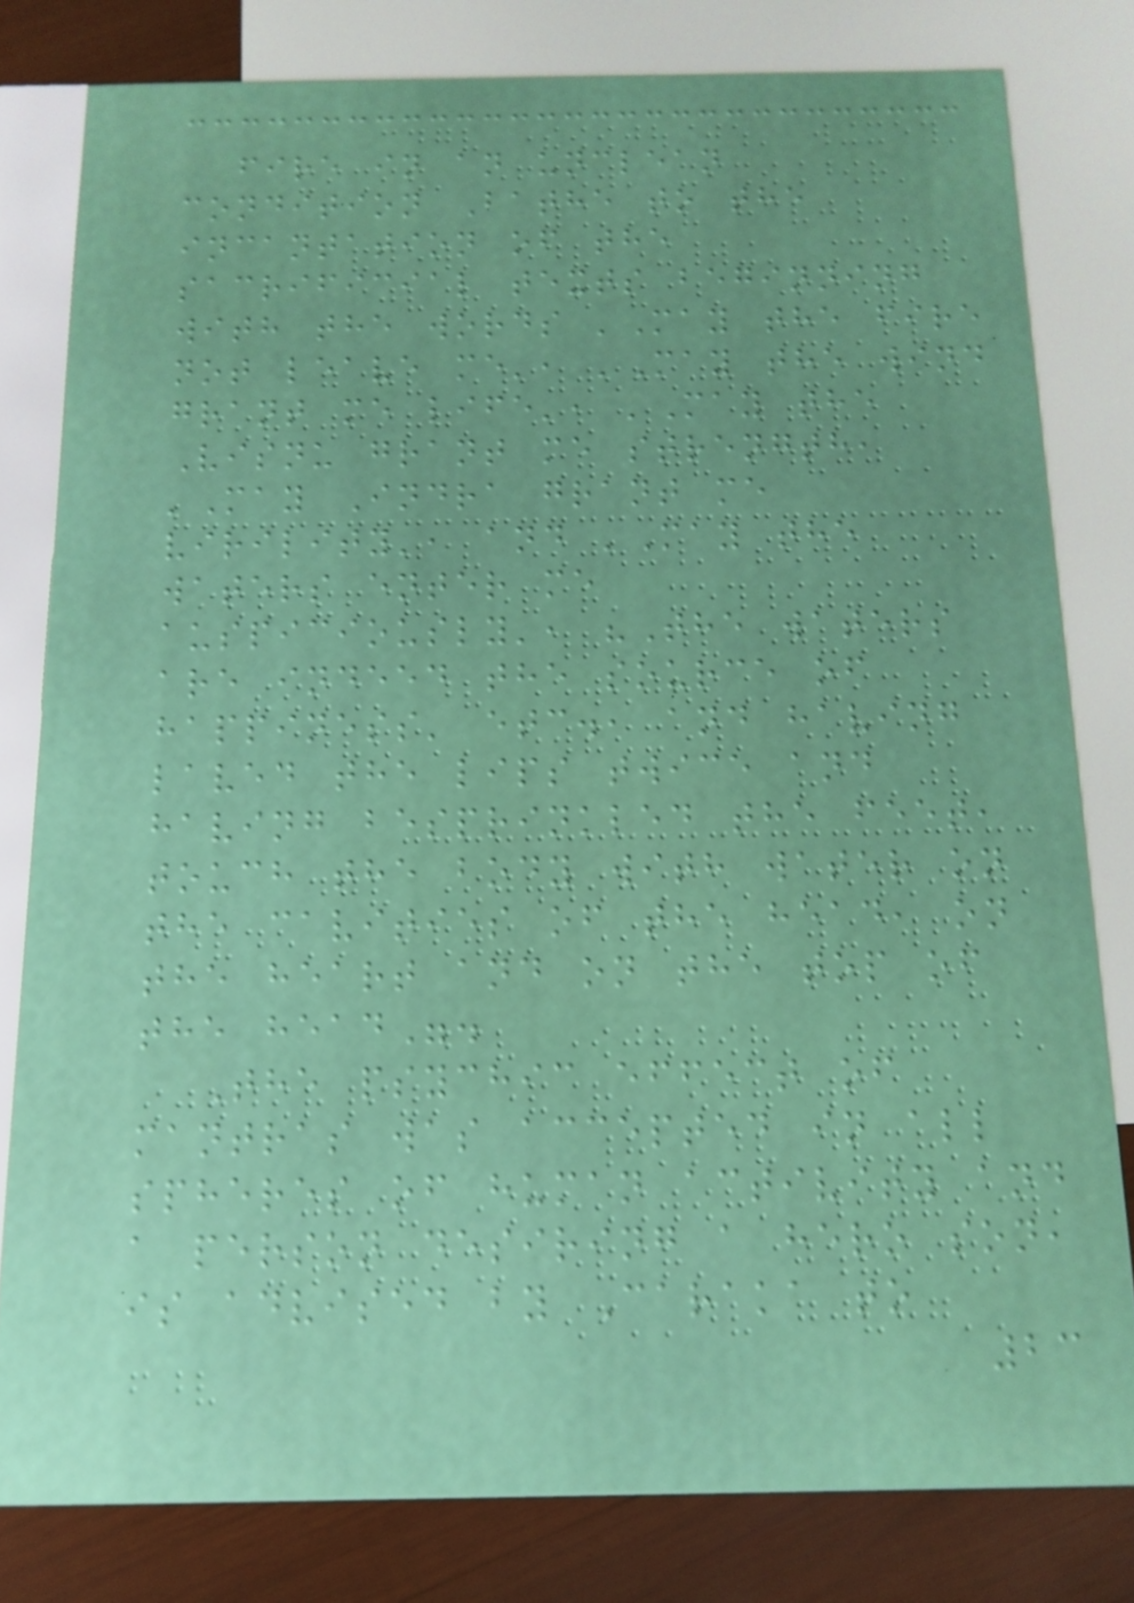fire in an unclean
condition Bathe to the
incantation of the
sacrificial texts beginning
with the words 'May the fire
not leave me', 'May the wind
grant me life', 'May the
Visnu grant me strength,
'May Indra grant me
virility', and 'May the
waters enter me
auspiciously', "The waters
are indeed the source of
happiness' etc., and having
laved the lips twice and
having besprinkled the feet,
touch the body with water on
the cavities of the head, on
the heart and on the top of
the head".
The psychic effect of
mantras was accepted in all
spheres of human activity and
a person desiring a hero son,
is advised by Caraka to
23
